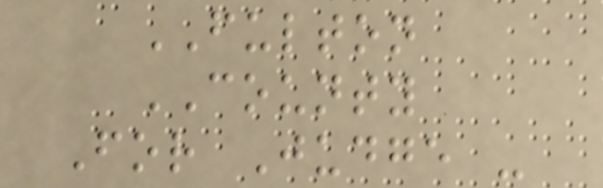FULTON
COUNTY
For Judge -
